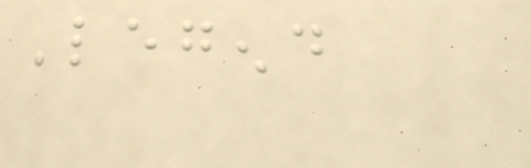Legend
